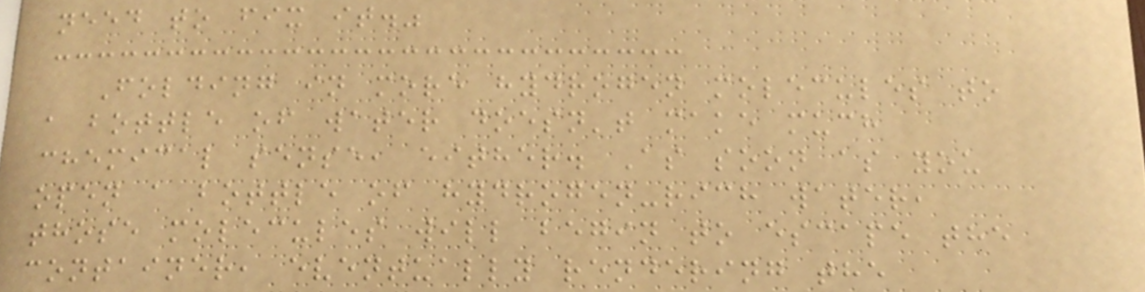need to fix it."
Folding in more hydrogen molecules to
a bottle of water doesn't make much
chemical sense, either. As soon as you
open a bottle of hydrogen-rich water,
those molecules will begin to escape the
container, eventually rendering the
